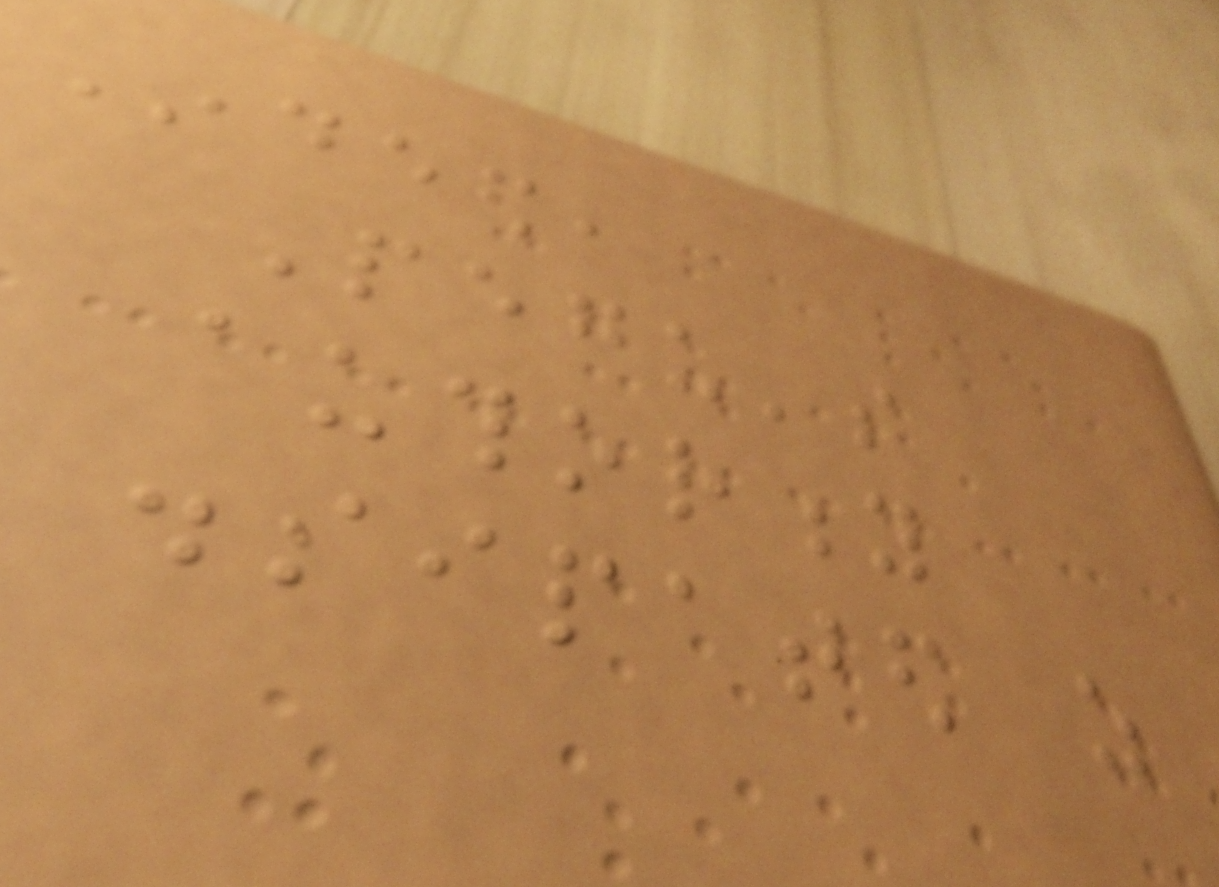Indeed,
Pegu's
authority
dissipated as
